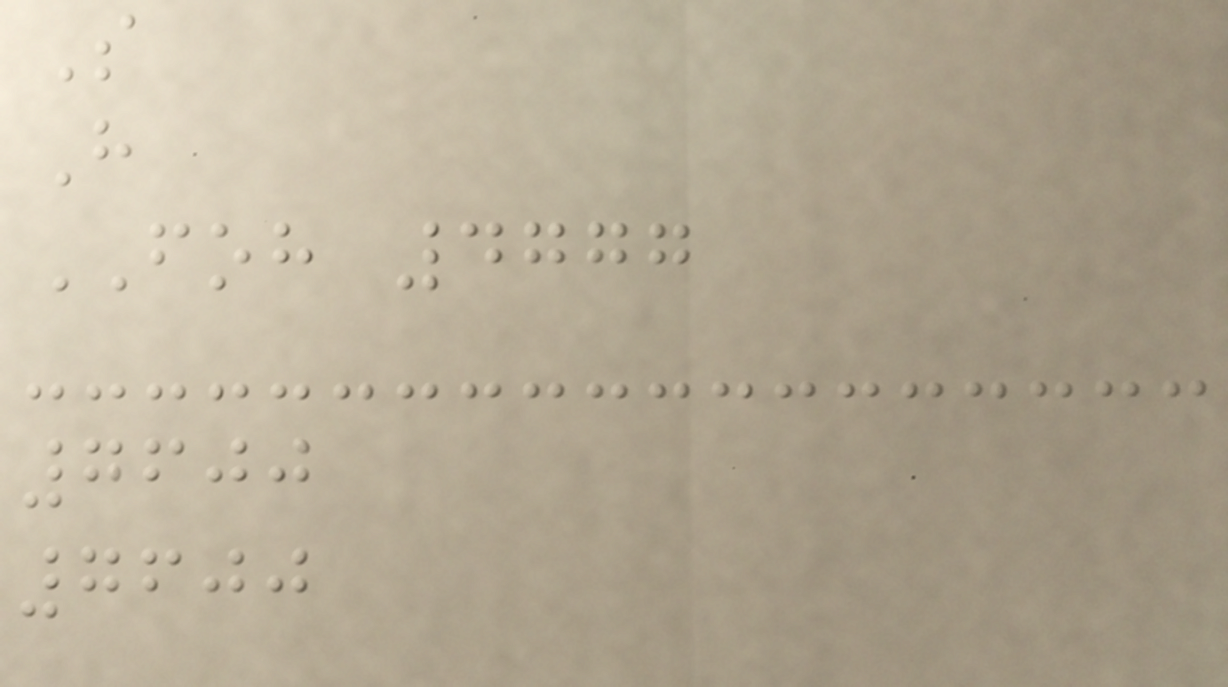S
H
FOH 4777
7600
7600
